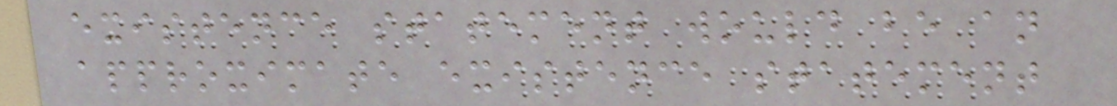existence statement would be an
approximate existence statement
